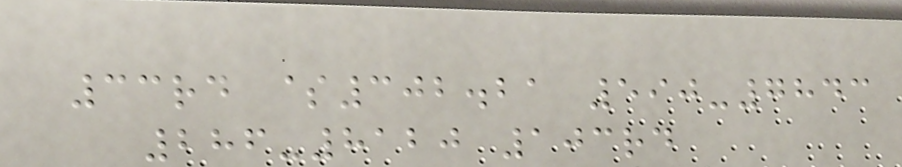33rd $302.21 590-7843
286-8120 103rd
